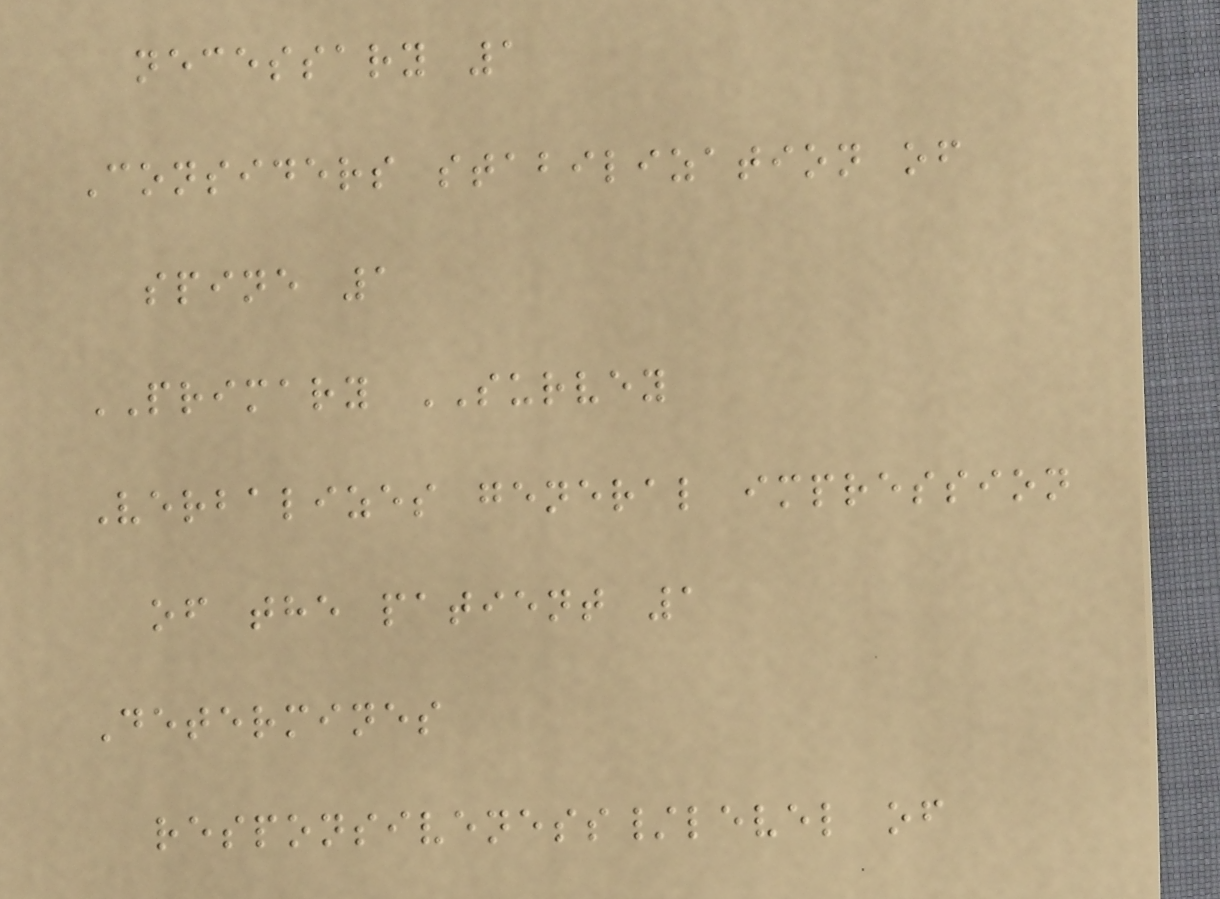necessary 1
Considers stabilization of
spine 1
PRIMARY SURVEY
Verbalizes general impression
of the patient 1
Determines
responsiveness/level of
